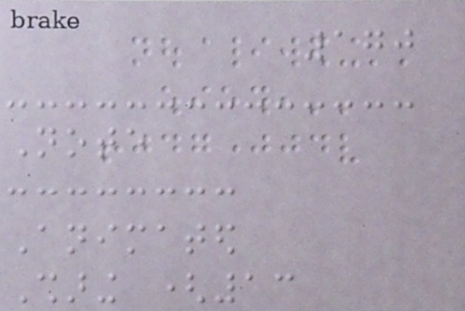170
Note
Animated
Sharing (13
